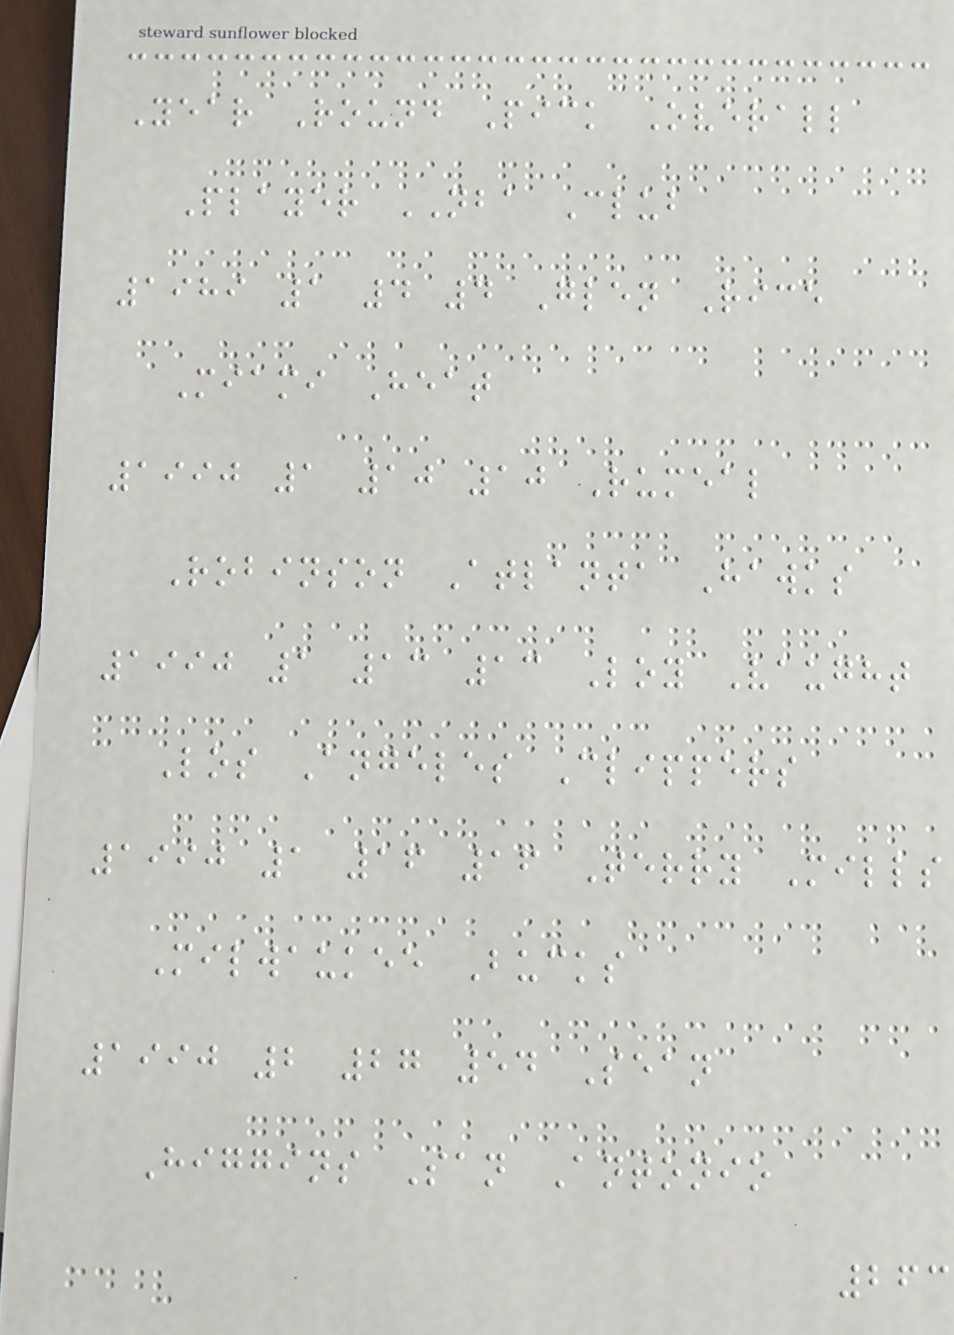Year Round Pick Overall
Player NBA Club
1989 1 4 4 Glen Rice
Miami Heat
1990 1 10 10 Rumeal
Robinson Atlanta Hawks
1990 1 13 13 Loy Vaught
Los Angeles Clippers
1990 1 16 16 Terry Mills
Milwaukee Bucks
1990 2 27 54 Sean
Higgins San Antonio
263
